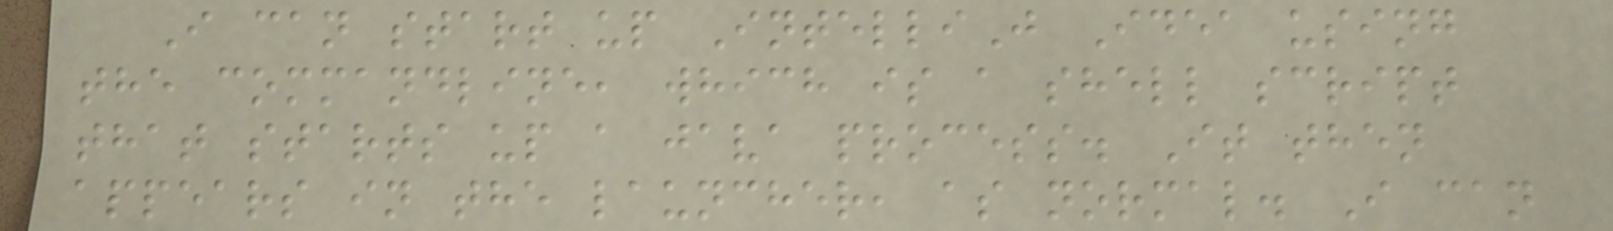I can start up IntelliJ Idea using
the commandline, which is a shell script
that starts up a java process. It then
appears in the launcher, as normal. I can
